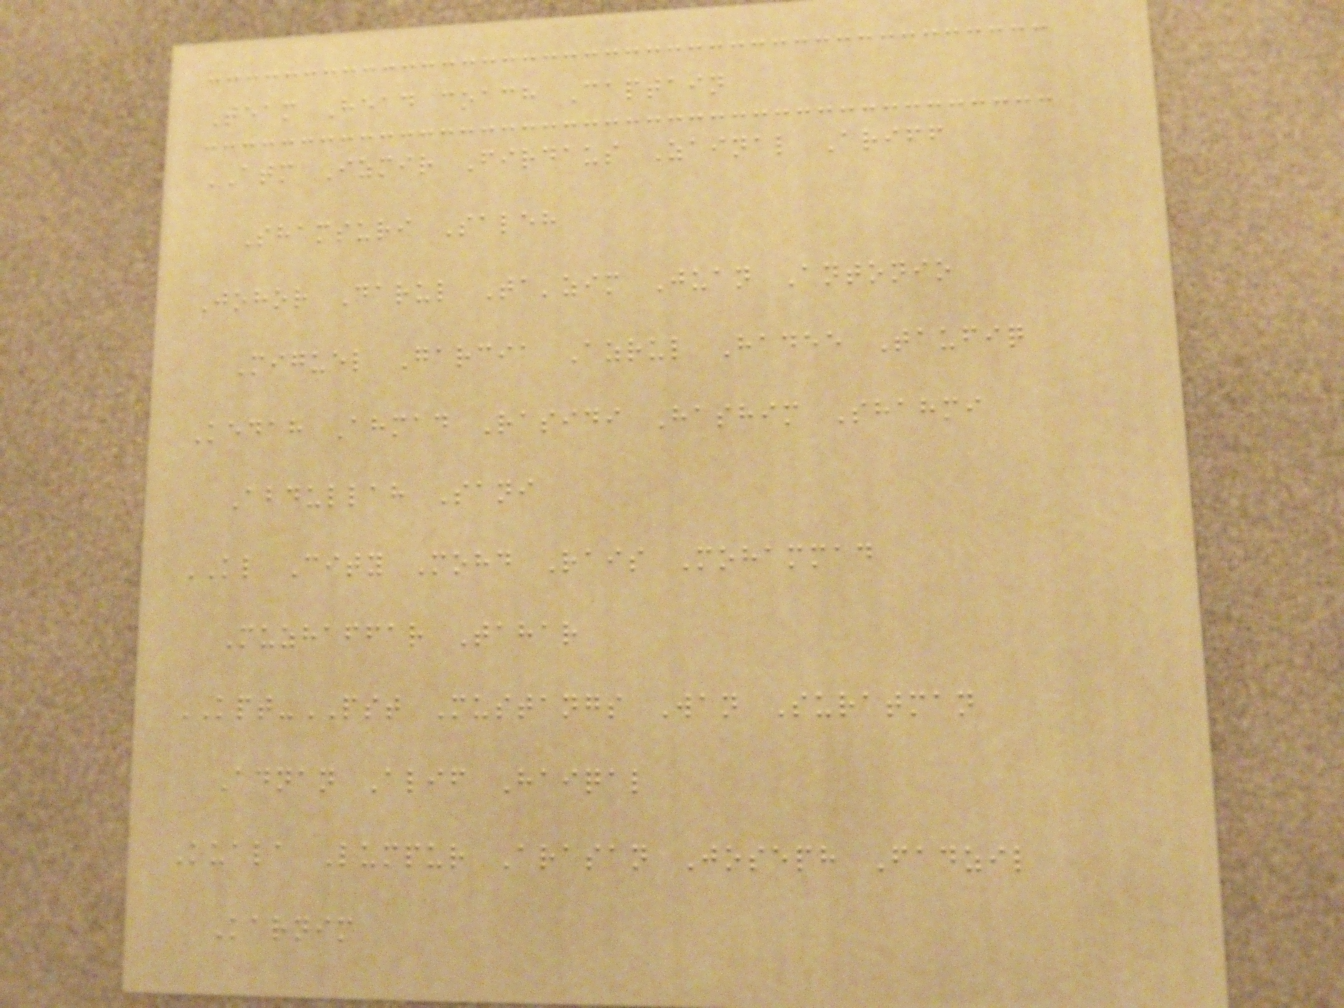Team Head coach Captain
ATM Izmir Firdaus Zainal Ariff
Shamsuri Saleh
Johor Darul Ta'zim Juan Antonio
Miguel Garcia Azrul Hadee Taufiq
Kedah Ahmad Rasidi Hashim Shahmi
Abdullah Sani
KL City Mohd Rais Mohammad
Muzhaffar Tahar
KPT-PST Mustangs Wan Suratman
Adnan Alif Haiqal
Kuala Lumpur Arasan Joseph Fadzil
Karnim
